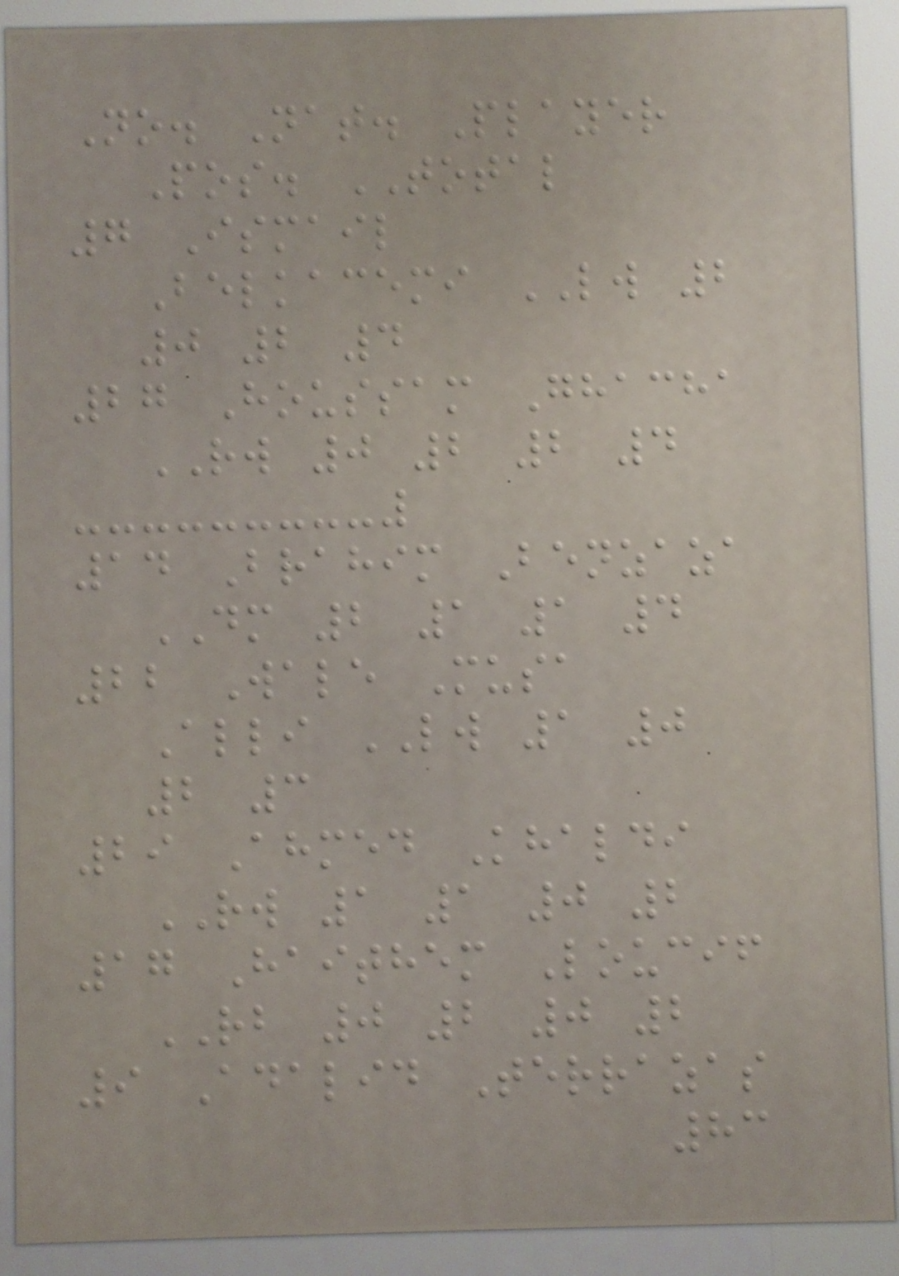No. Nat. Player
Pos. TOTAL
7 Ismail
Belkacemi LW 2
0 2 4
27 Houssam Ghacha
RW 0 2 2 4
14 Brahim Benzaza
DM 2 1 1 4
22 Wale Musa
Alli LW 1 0
2 3
29 Ahmed Khaldi
RW 1 1 0 2
17 Haithem Loucif
RB 0 2 0 2
9 Adalid Terrazas
83
